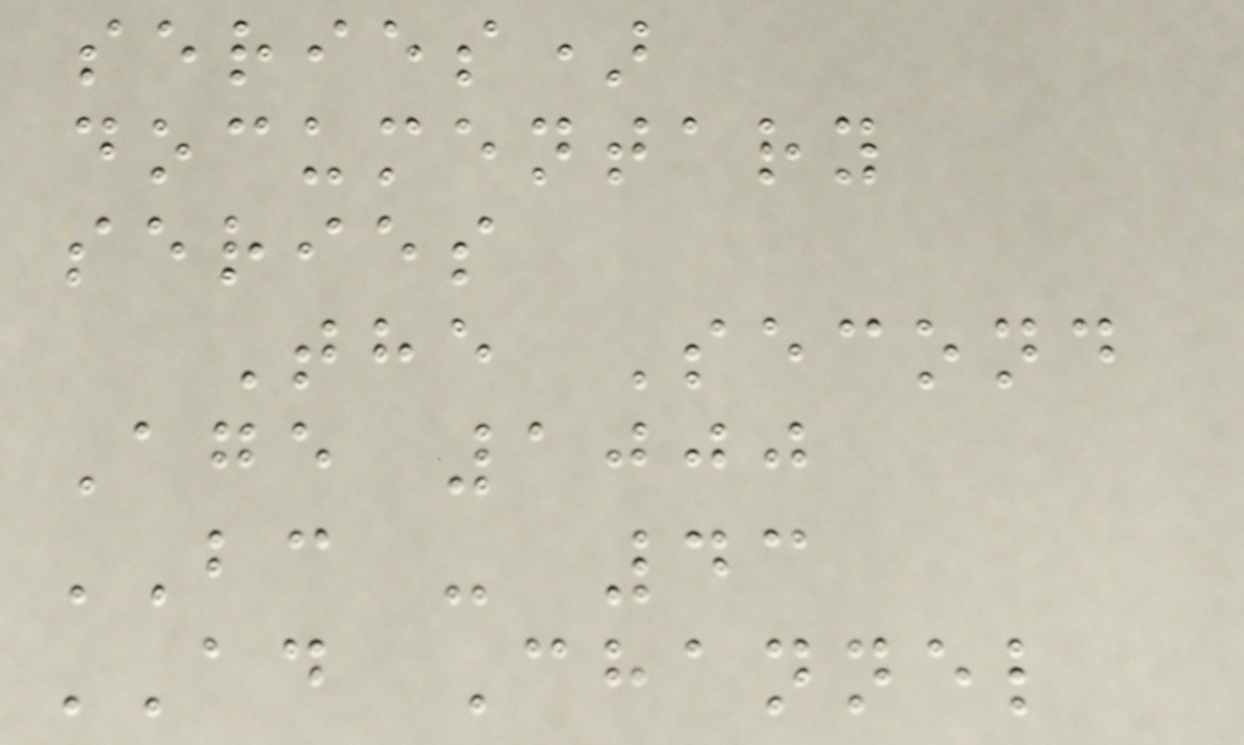series)
documentary
series
The Second
Age 1000
BC - 43
AD Channel
